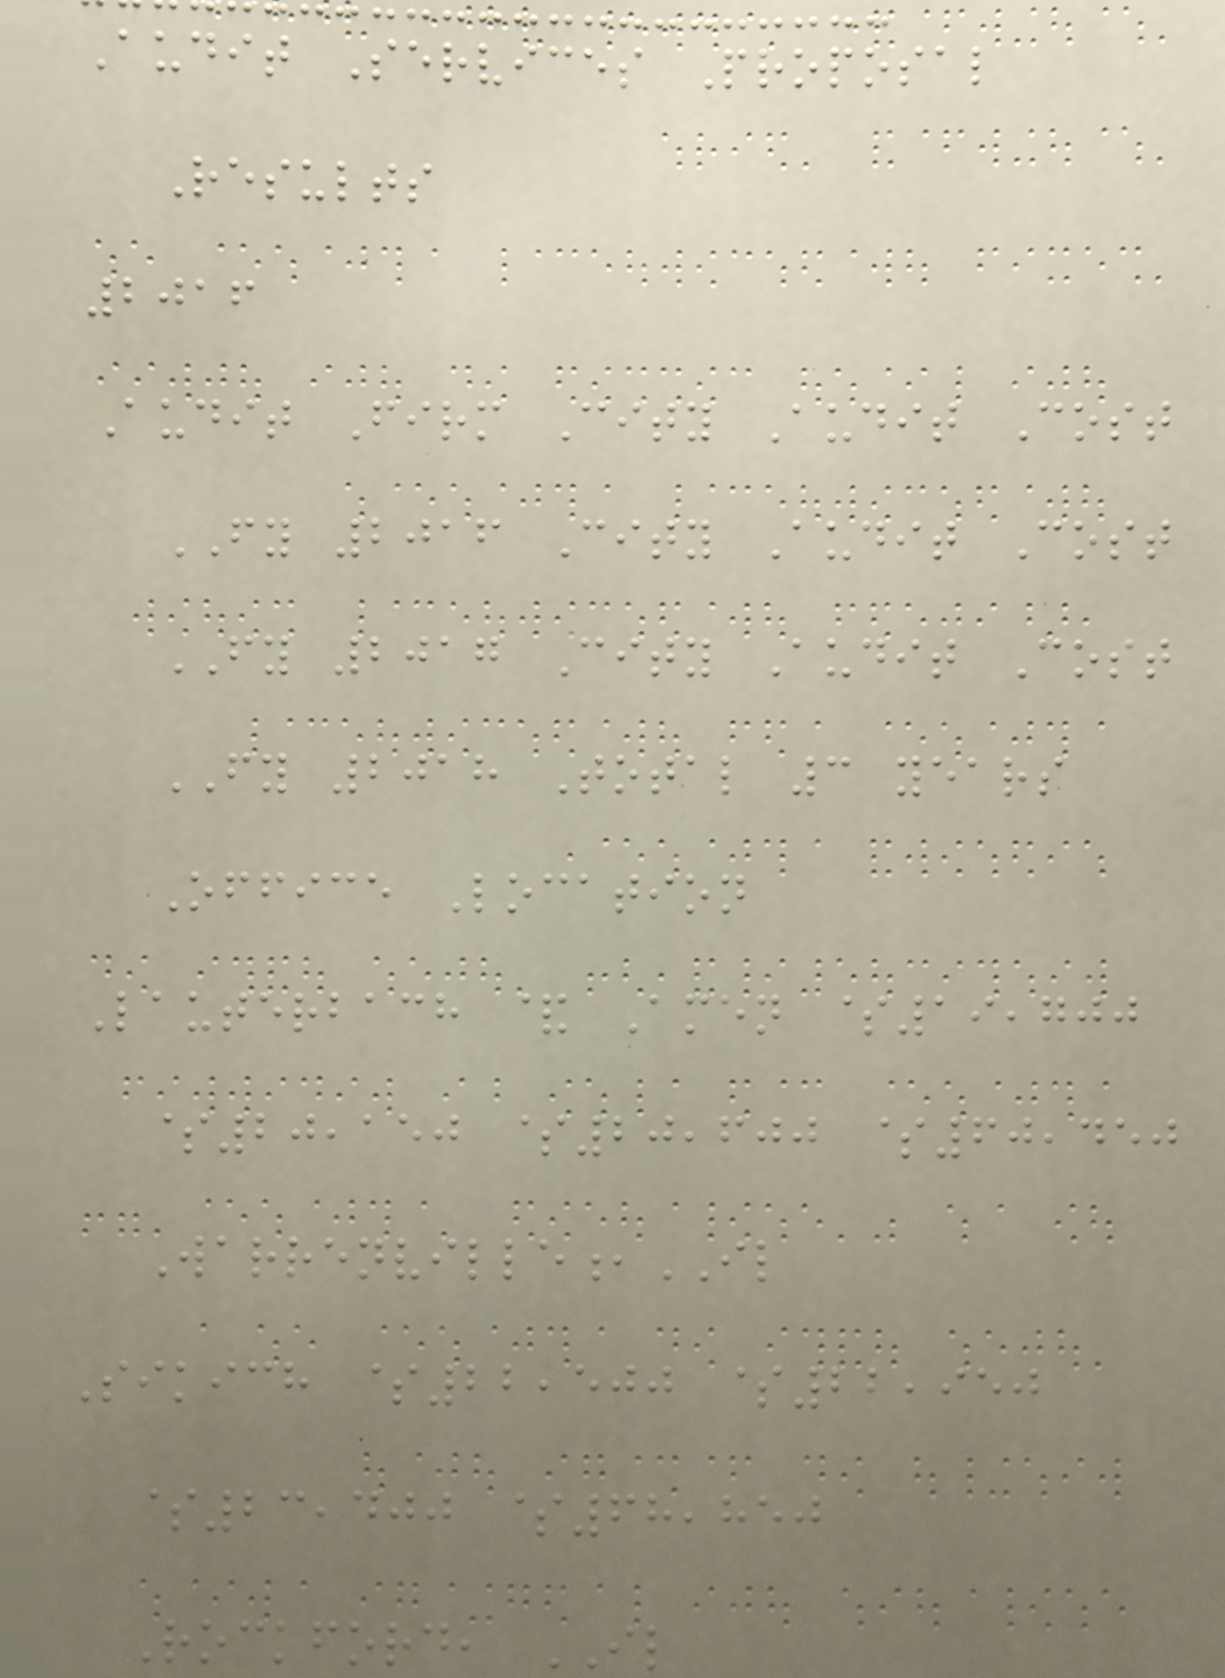Audit Services Proposal
Results
2016
Audit Firm City Audit Cost
FY 2016 City Audit Cost
FY 2017 City Audit Cost
FY 2018 Total 3 years
Office Location
Lauterbach & Amen $19,700
$20,150 $20,600 $60,450
Warrenville,IL
Sikich $22,500 $22,950
$23,400 $68,850
Rockford, IL
